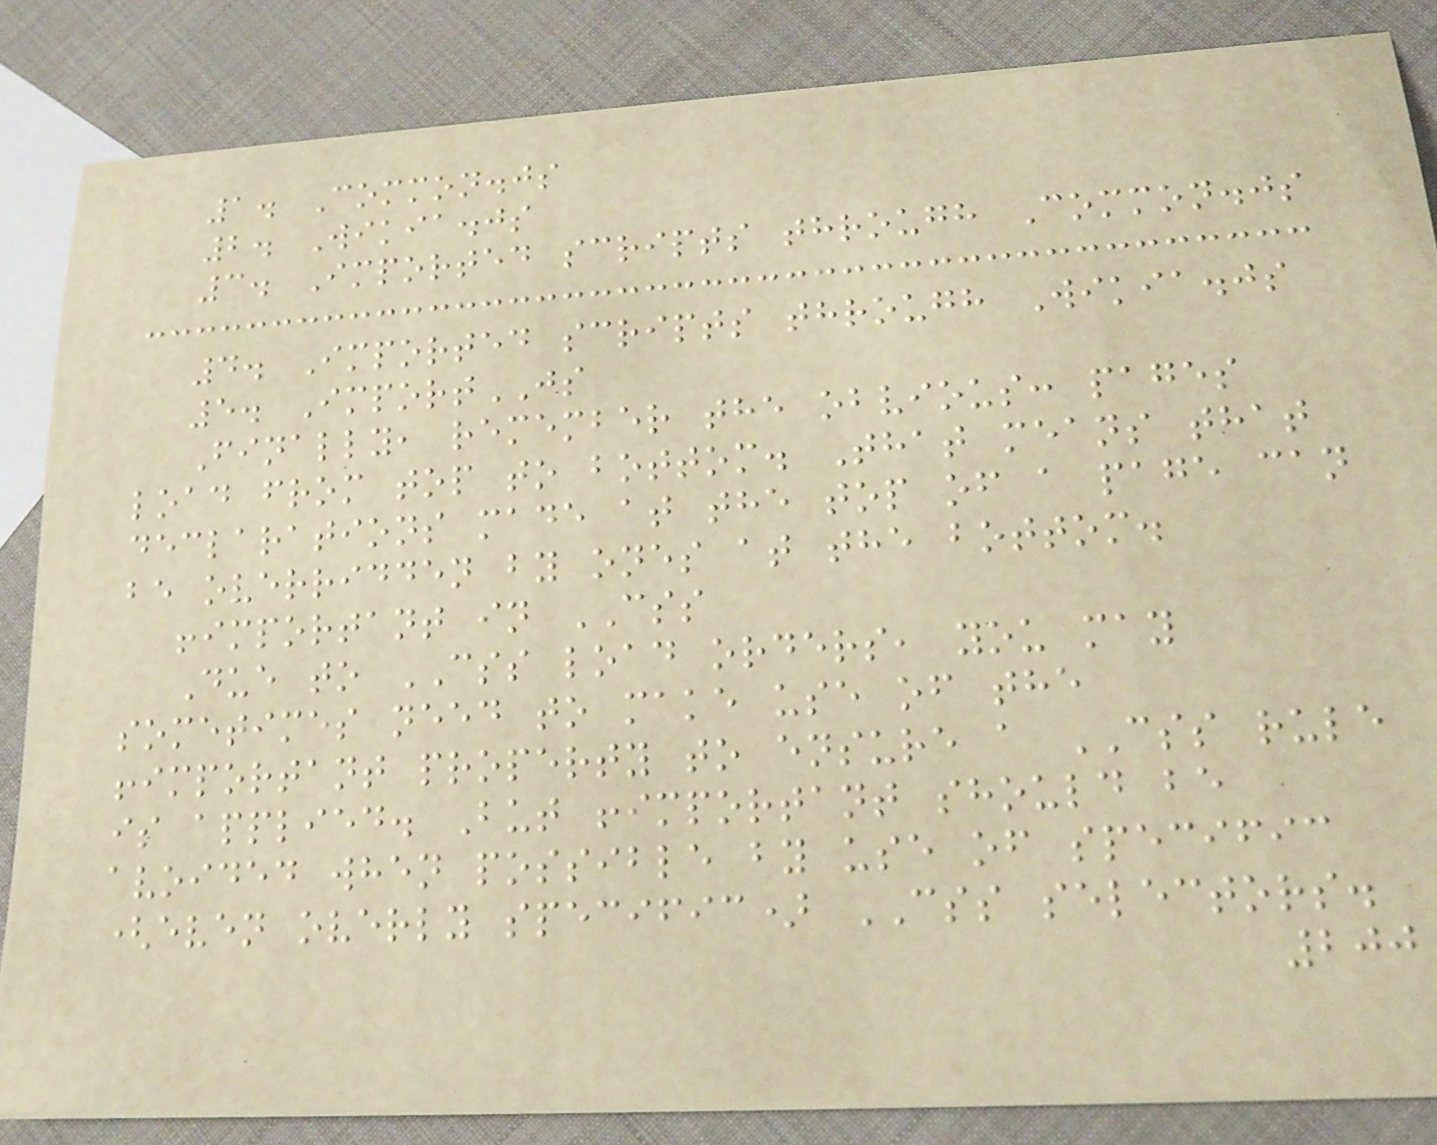1. Common.js
2. Wikia.js
3. Imported scripts through Common.js
4. Imported scripts through Wikia.js
5. ImportJS
Finally, remember the obvious: pages
load from top to bottom. That means that
declarations made at the top of a page can
be overridden by ones at the bottom.
!important in CSS
Due to CSS load orders, you may
sometimes need to make use of the
!important property to ensure a CSS rule
is applied. But !important should be
avoided when possible by use of specific
(even overly specific) CSS selectors.
200
